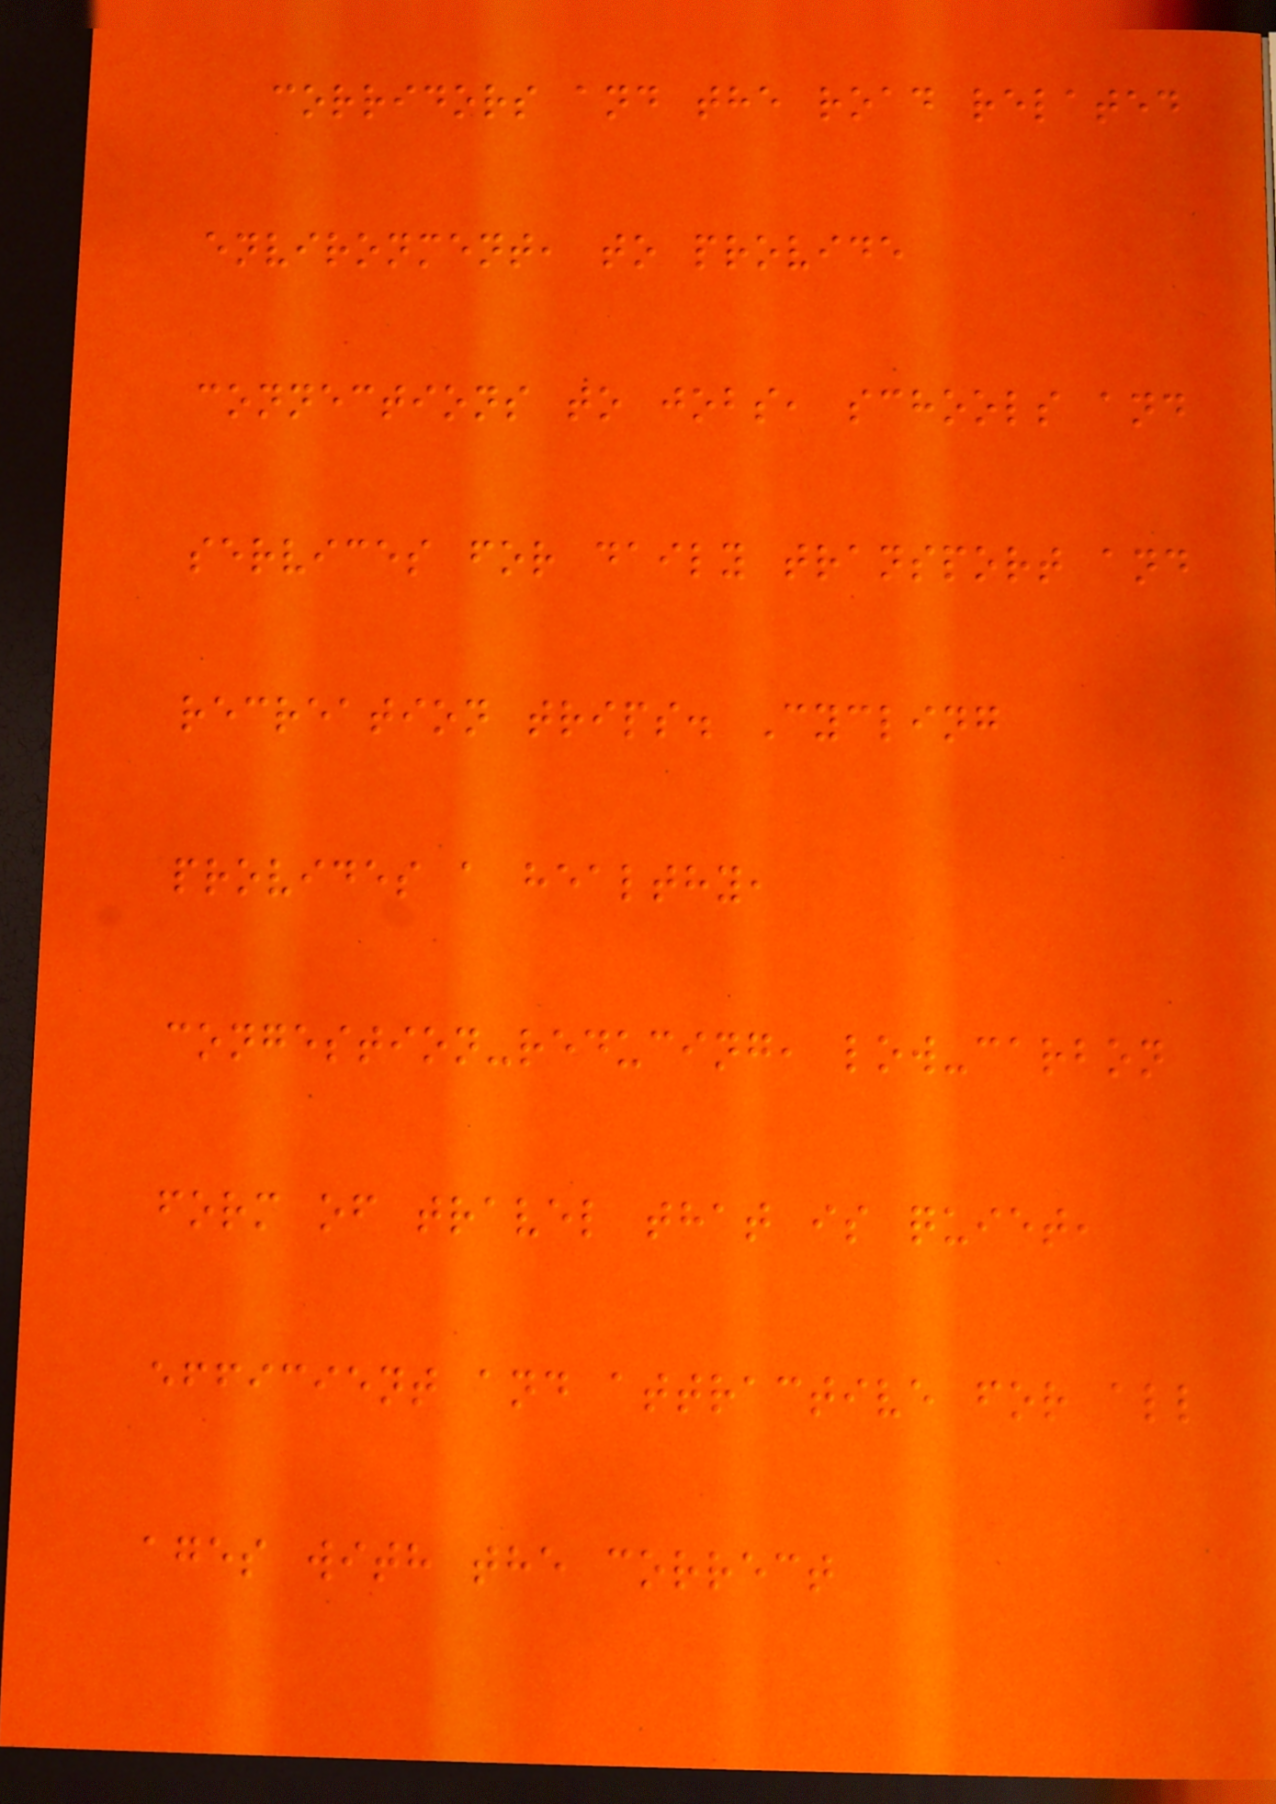corridors and the road related
environment, to provide
connections to jobs, schools and
services for daily transport and
recreation trips. Cycling
provides a healthy,
congestion-reducing, low-carbon
form of travel that is quiet,
efficient and attractive for all
ages with the correct
